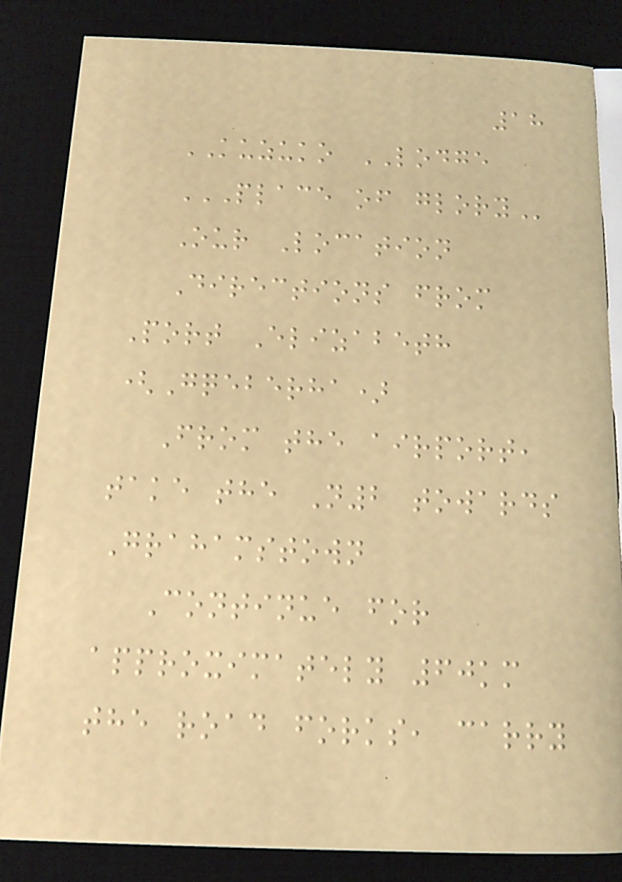18
KUZUKO LODGE
PLACE OF GLORY
Our Location
Directions from
Port Elizabeth
(Gqeberha)
From the airport,
take the N2 towards
Grahamstown
Continue for
approximately 60km
the road forks, carry
